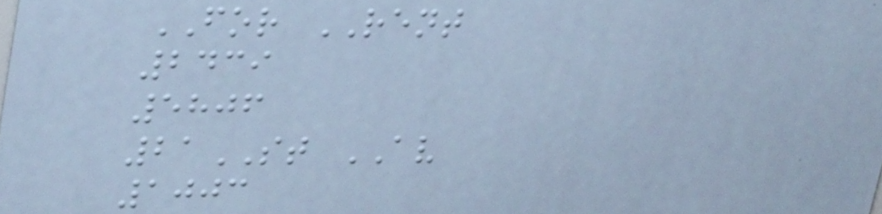FOR RENT
2439
5806
21ST AV
1003
